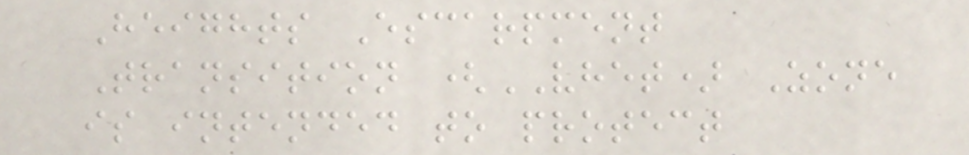Heights Escarpment
Transition (VHET) Zone
is intended to protect
